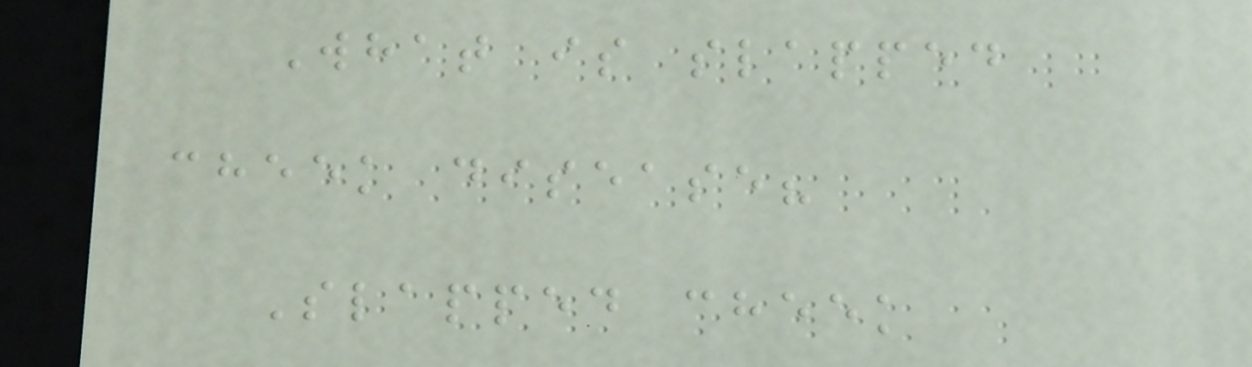What is slapped
cheek disease?
Slapped cheek
